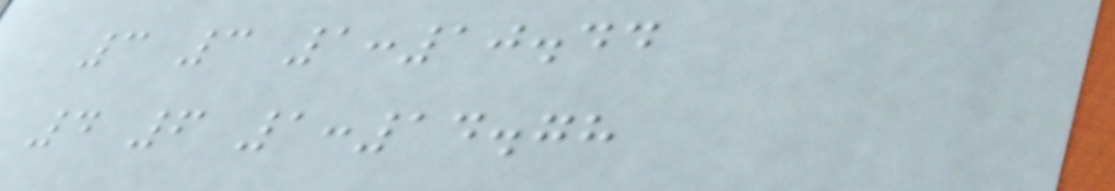3 3 1:10.44
4 6 1:14.78
